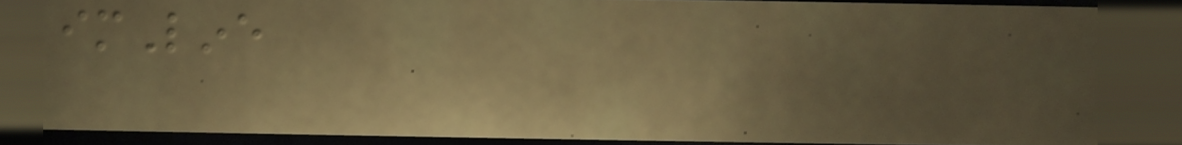imLine
